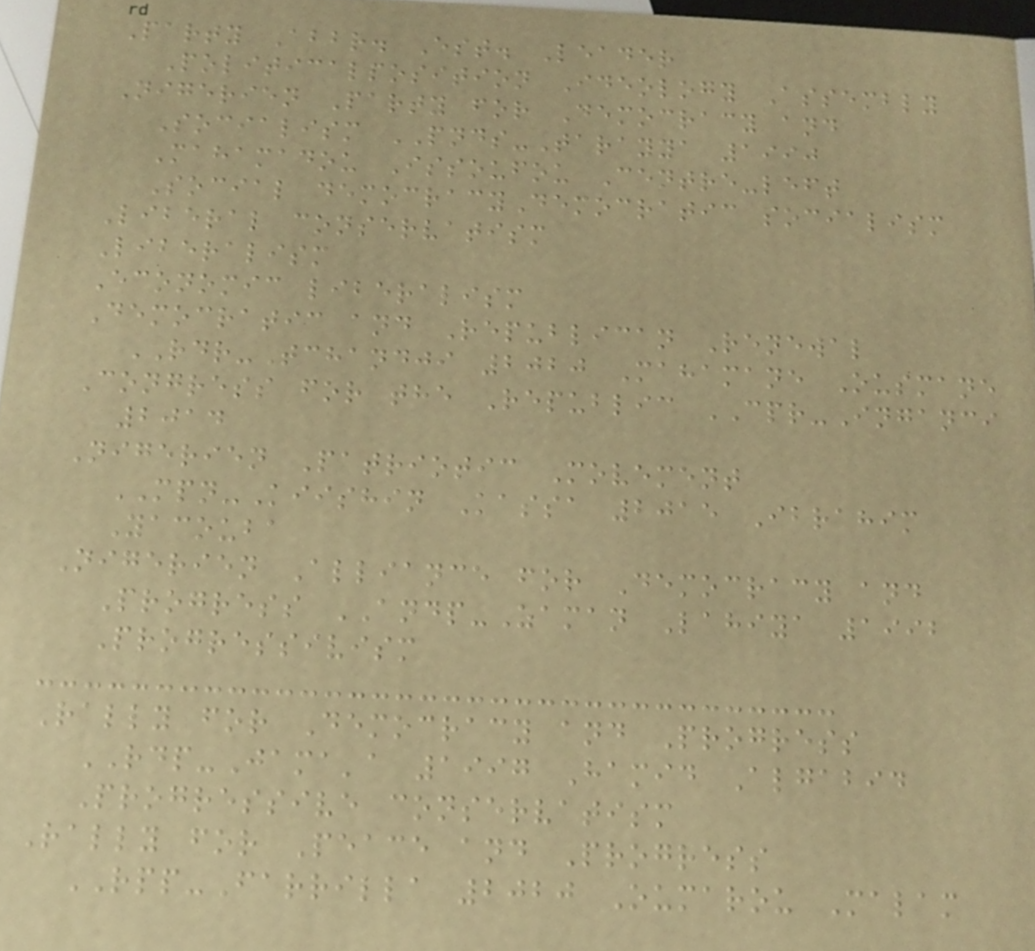Party Abbr. Est. Leader
Politicalposition Ideology Assembly
Nigerien Party for Democracy and
Socialism PNDS-Tarayya 1990
Mahamadou Issoufou Centre-left
Social democracyDemocratic socialism
Liberal conservatism
Liberalism
Economic liberalism
Democratic and Republican Renewal
RDR-Tchandji 2020 Mahamane Ousmane
Congress for the Republic CPR-Inganci
2014
Nigerien Patriotic Movement
MPN-Kiishin Kassa 2015 Ibrahim
Yacouba
Nigerien Alliance for Democracy and
Progress ANDP-Zaman Lahiya 1992
Progressivism
Rally for Democracy and Progress
RDP-Jama'a 1997 Hamid Algabid
Progressive conservatism
Rally for Peace and Progress
RPP-Farrilla 2020 Oumarou Malam
